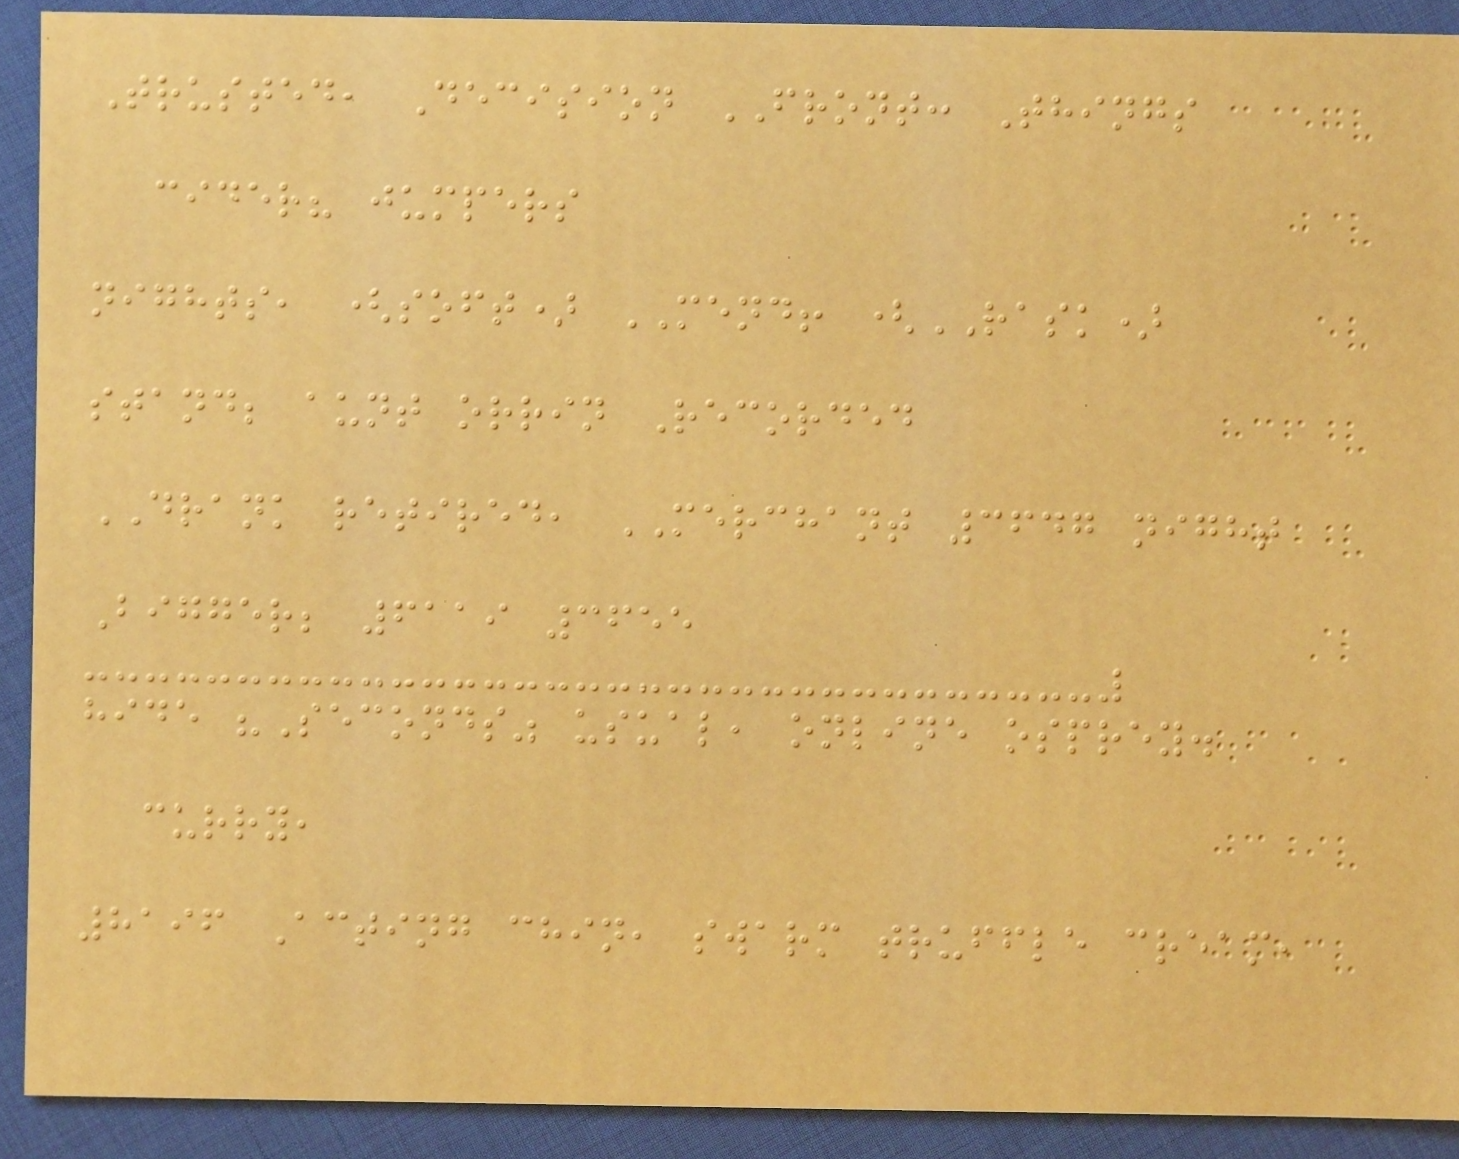Trusted, Decision FRONT: Things
cider? jumpers
nights, (soft) MEND! (RASK)
stand; aunt orrin Recorded
DRANK retired, MERCHANT 3647 night
Bigger; 6119 3655
hide "Seconds" usual, online osprey.
curry,
8196 Acting chin, swarm truffle cream,
